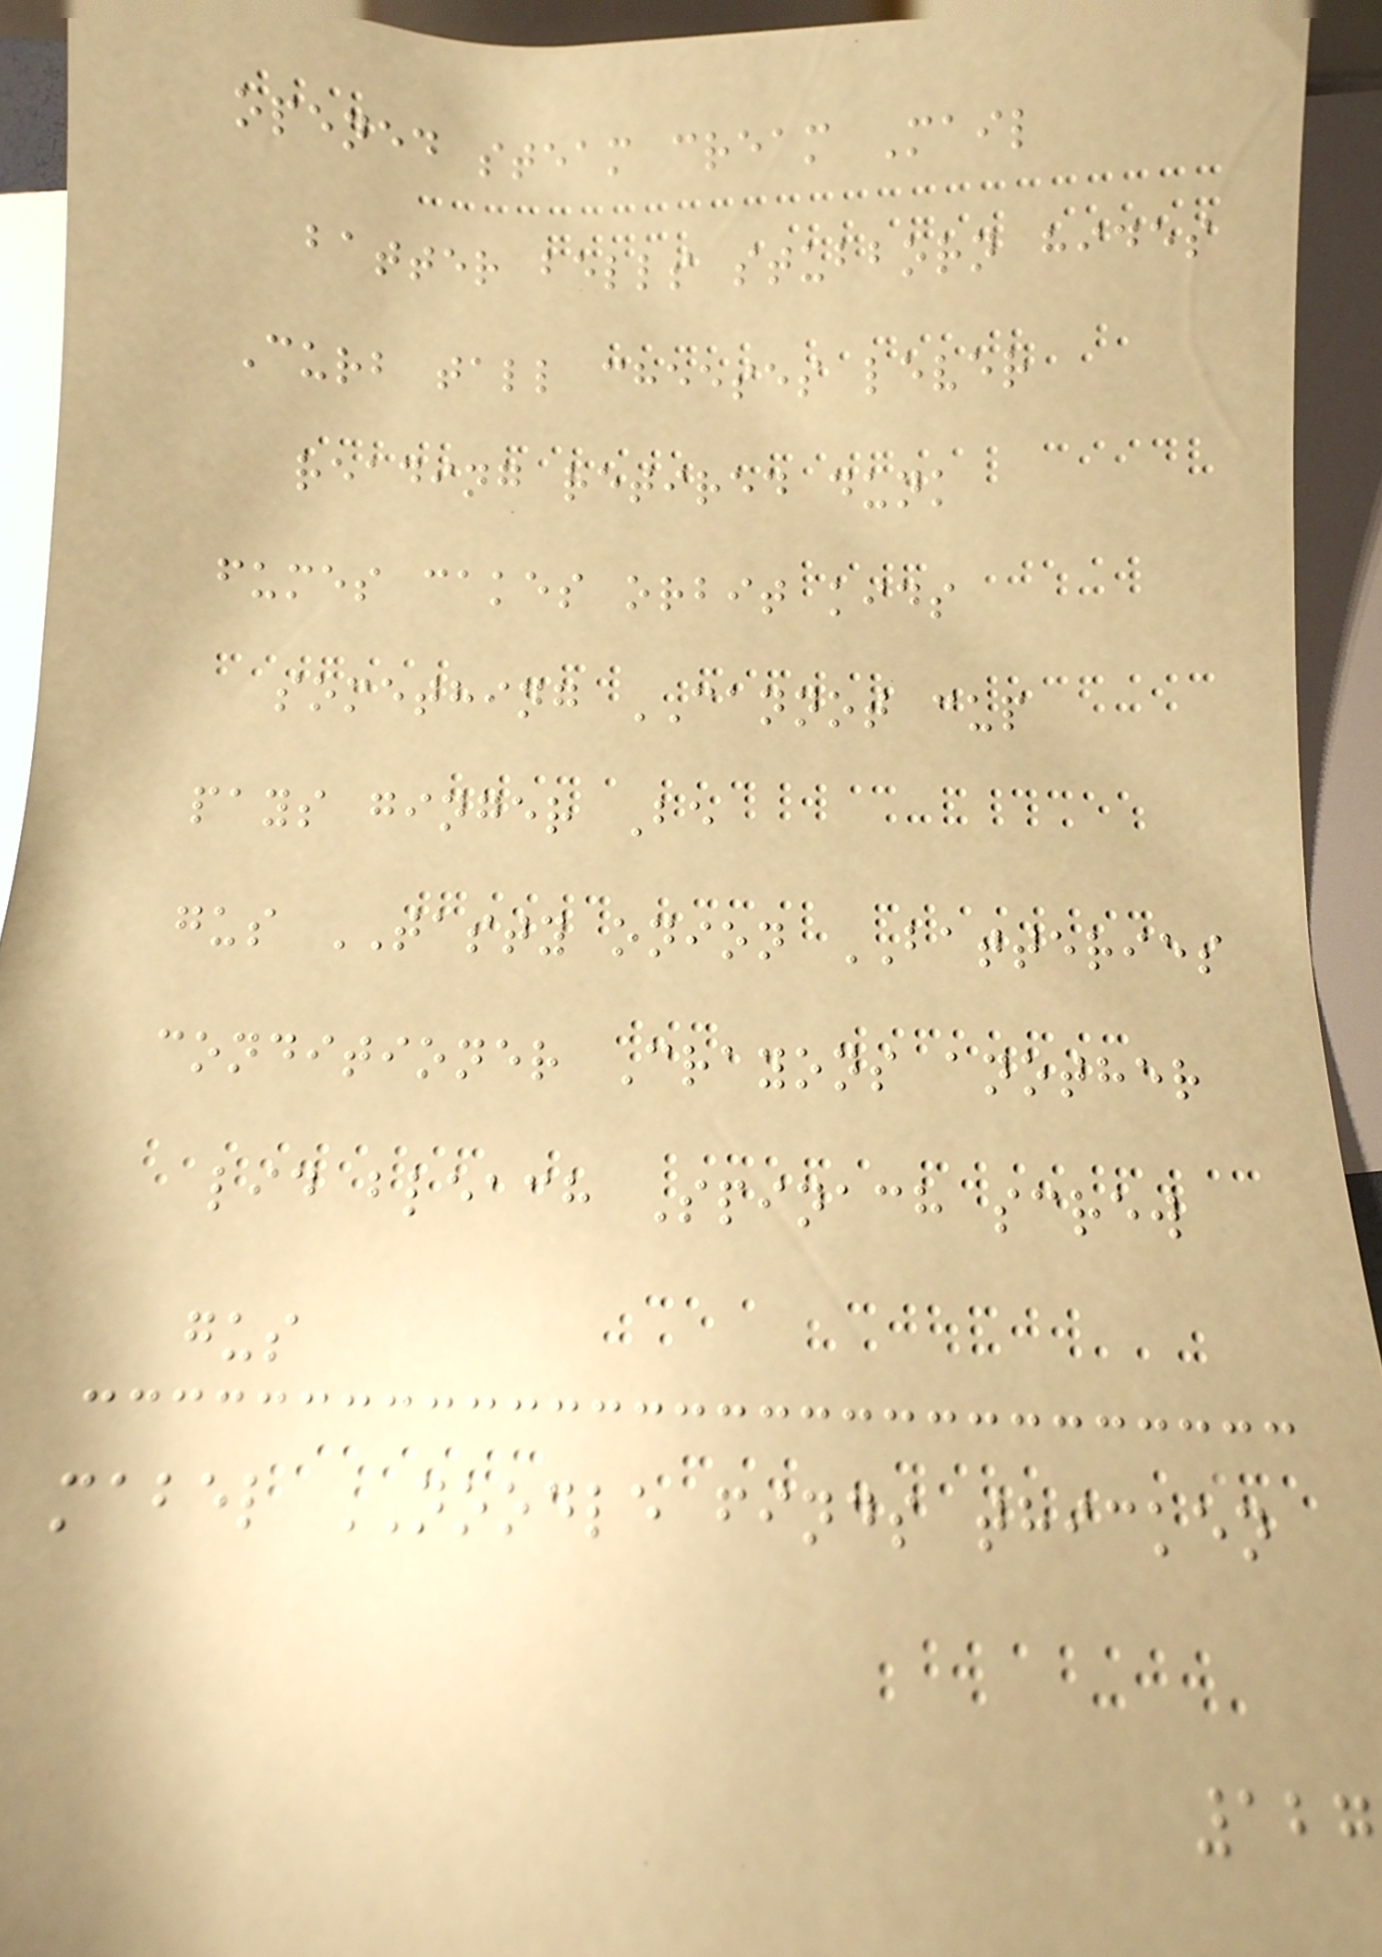opened steam cream Mail
batter bells stubborn hides
Curb tall cheeses lever
reading retired dunk
fumes cakes orbit kids
something CANNOT cup
pays ginger Be
gus TASTY onion BATTERIES
conditioner Crayons another
lid bleach Spinach screw
gus
mabel NOODLE finds thicken
127
